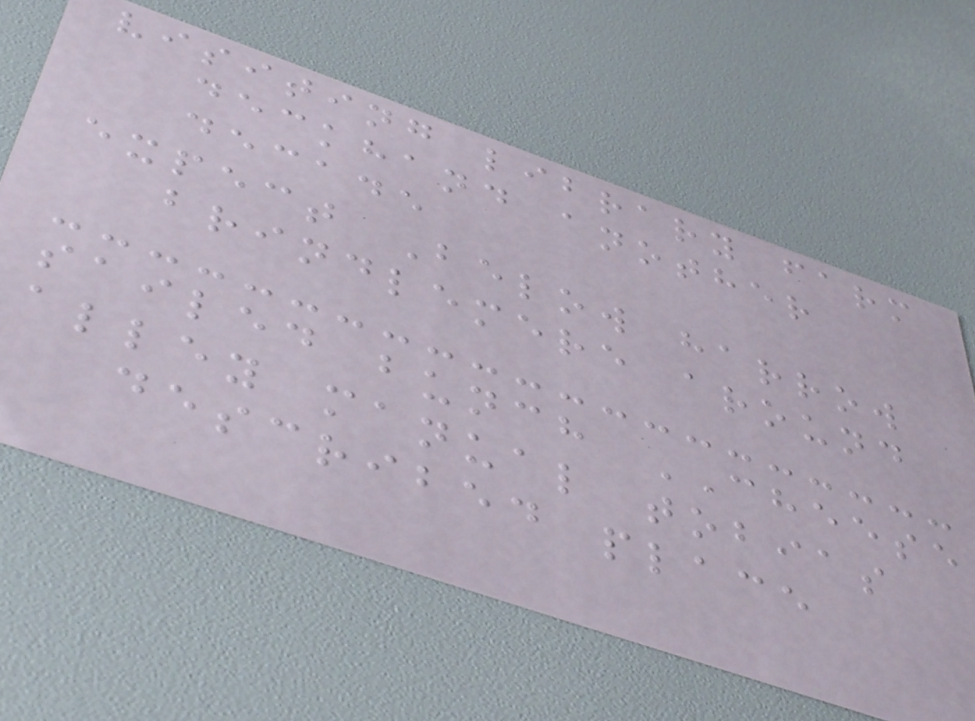visiting library farm
deckhand another
decade
expect Below harrow
brindlemere around
sailed bunch CHEESE
alley manual tobias
described place
